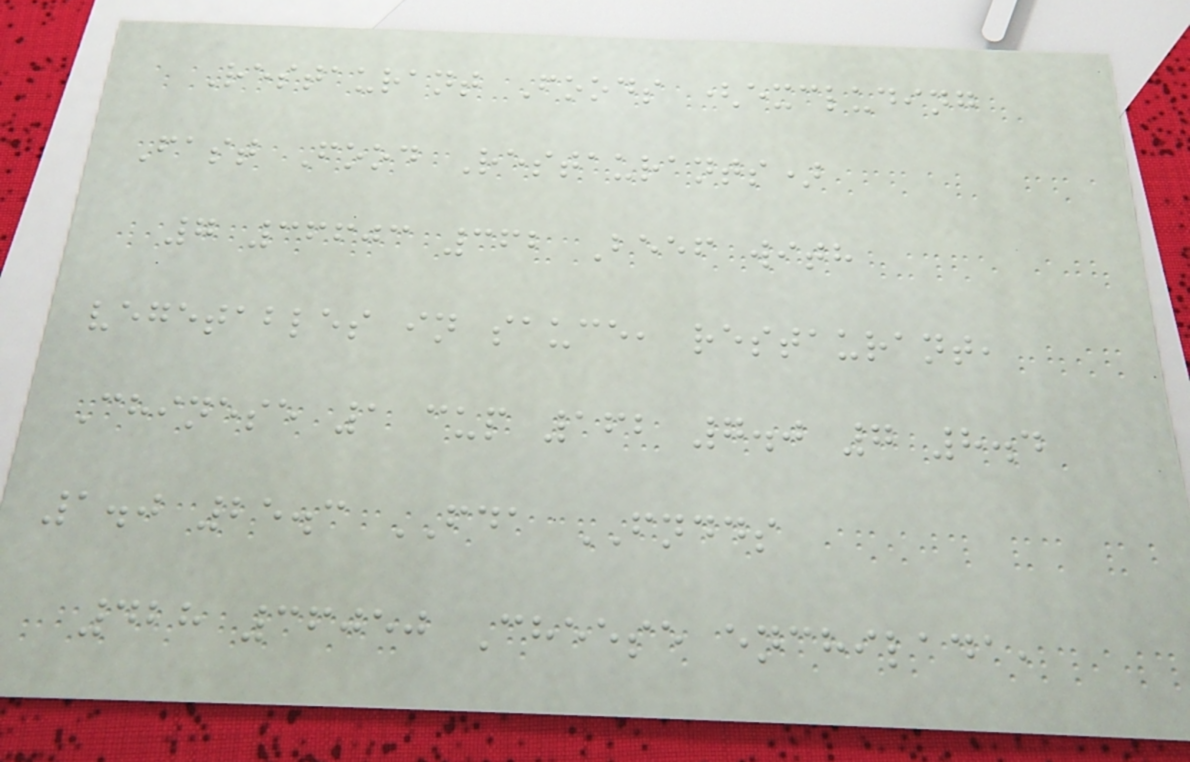Restaurant Foods (excluding
Fast Food Restaurants)
7 36603 362 Beef with
vegetables in sauce, restaurant,
Chinese 1 cup 162 7.0 7 8.4
1.0 25.3 FDA FNDDS
428 36050 Cheese enchilada,
